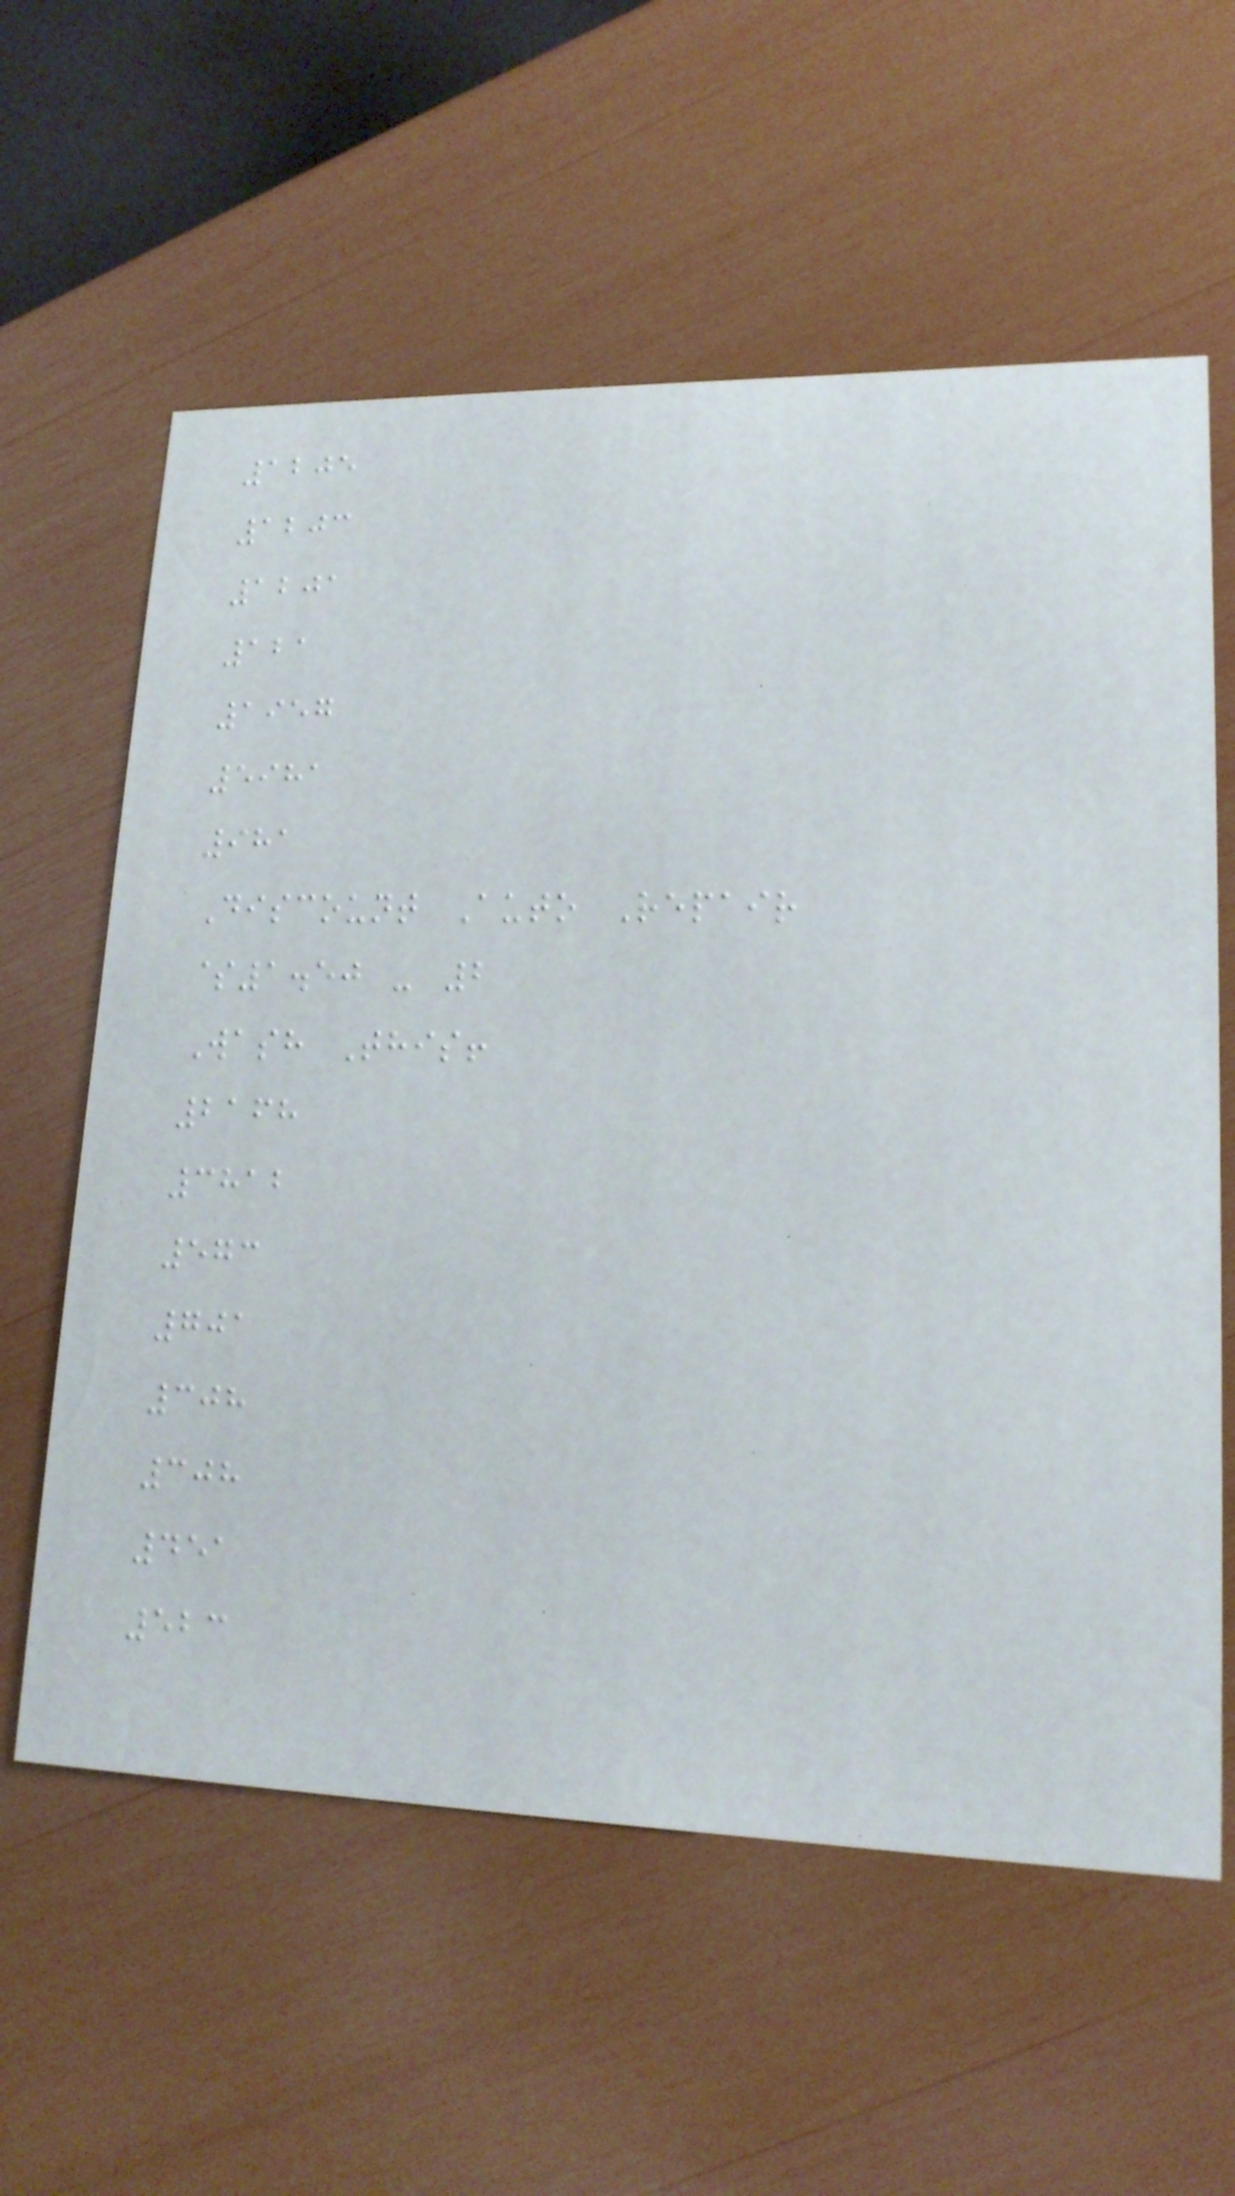1205
1203
1201
121
1957
5981
981
Discount Auto Repair
$1.50 - 2
Wash This!
2168
3812
573
701
308
308
451
523
